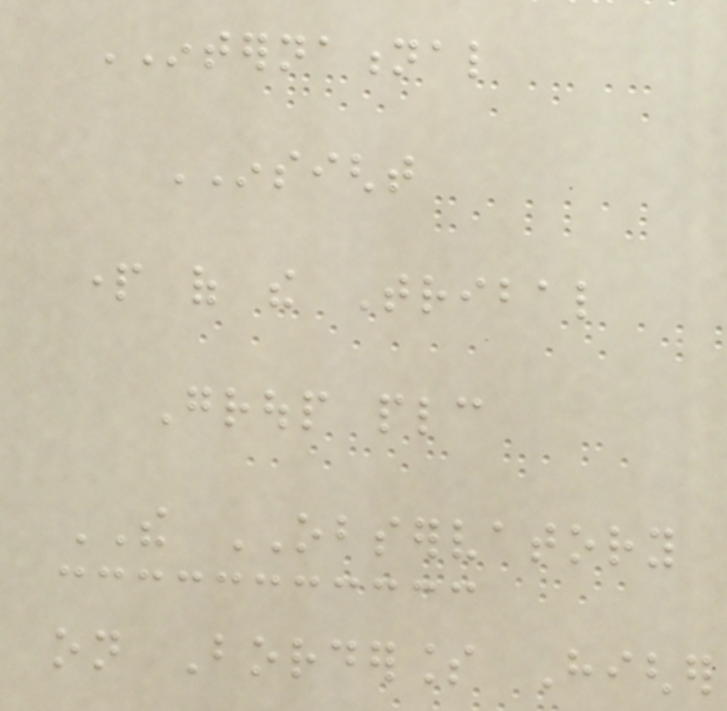INTERNATIONAL
INSIGHT
part of the Tribal
Group plc
THE OBSERVATORY
on Borderless Higher
